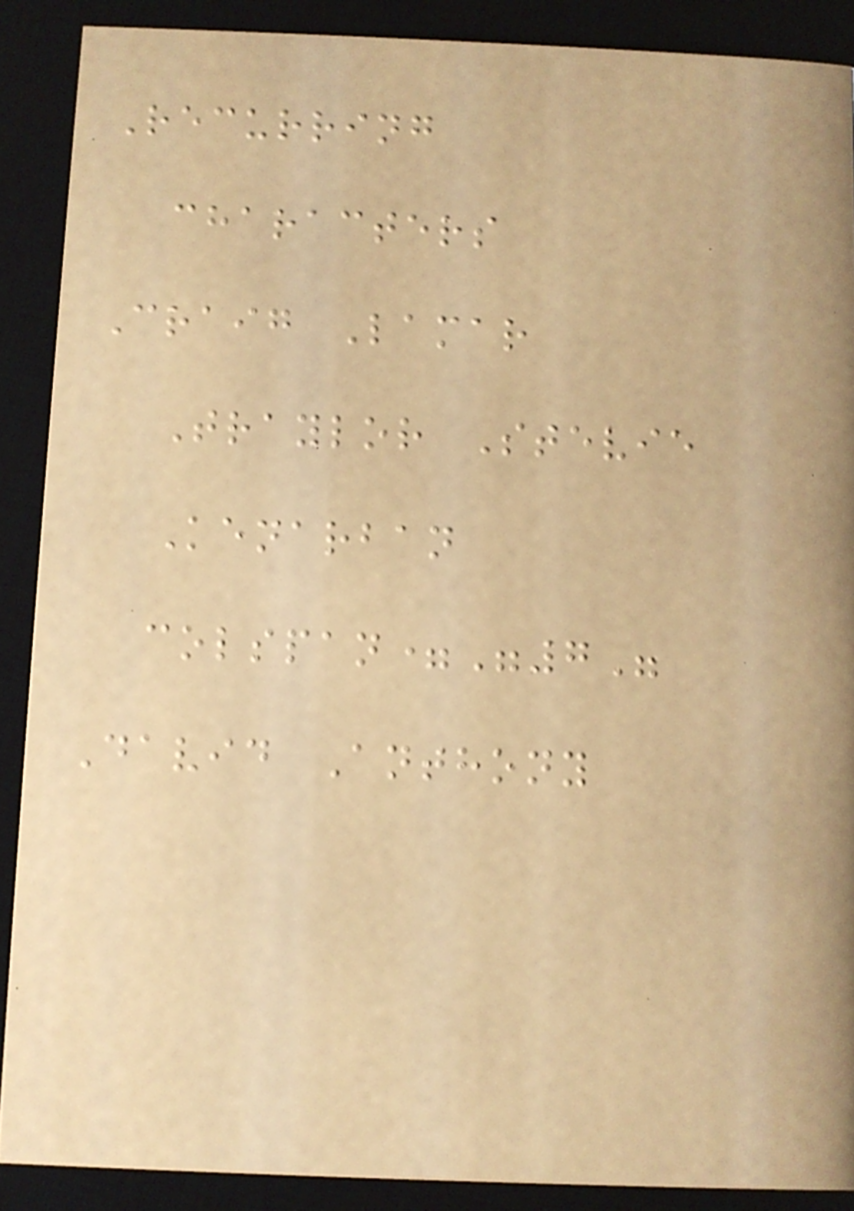Recurring
characters
Craig Lamar
Traylor Stevie
Kenarban
colspan="7"
David Anthony
